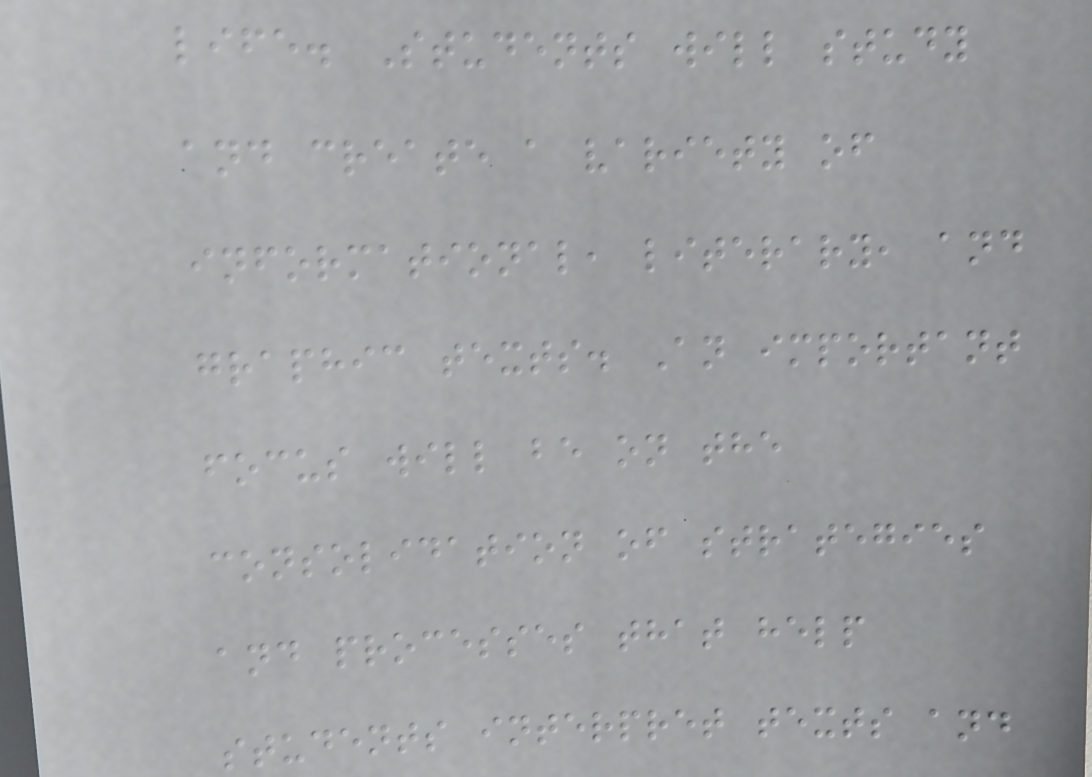life. Students will study
and create a variety of
informational, literary, and
graphic texts. An important
focus will be on the
consolidation of strategies
and processes that help
students interpret texts and
